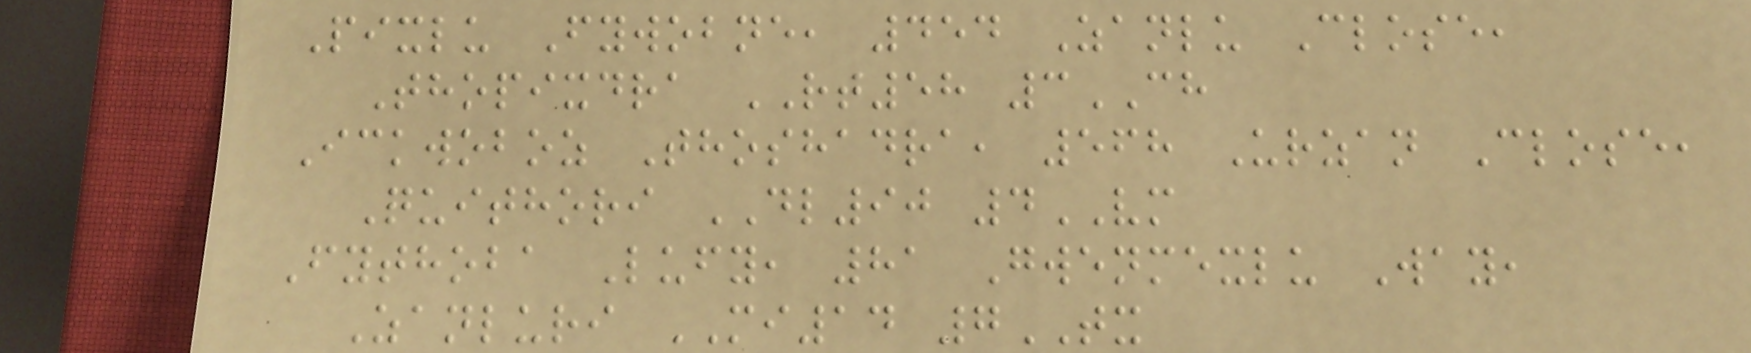Pixlu Fywobne, 454 Zanlu Close,
Thopixdra RT58 3CH
Ickwoboz Thoshadra, 568 Urzan Close,
Quithori DL90 4VM
Fythoba Lufy, 81 Gwenmexlu Way,
Zanluri MI14 7TX
